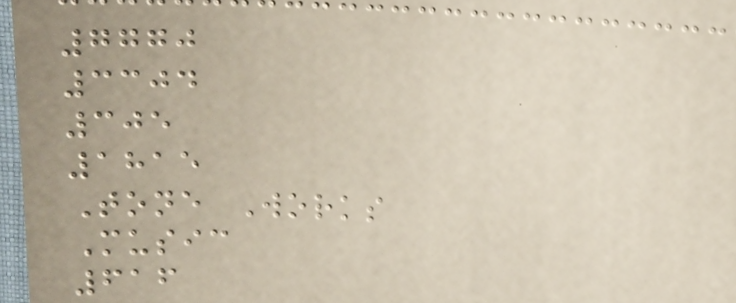7770
3304
305
1815
Tone Works
Music
616
